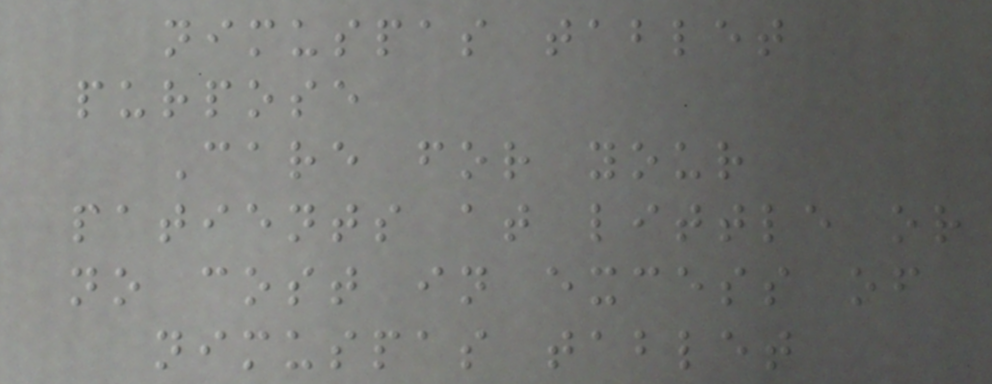nimuspas tablet
purpose
Care for your
patients at little or
no cost in excess of
nimuspas tablet
